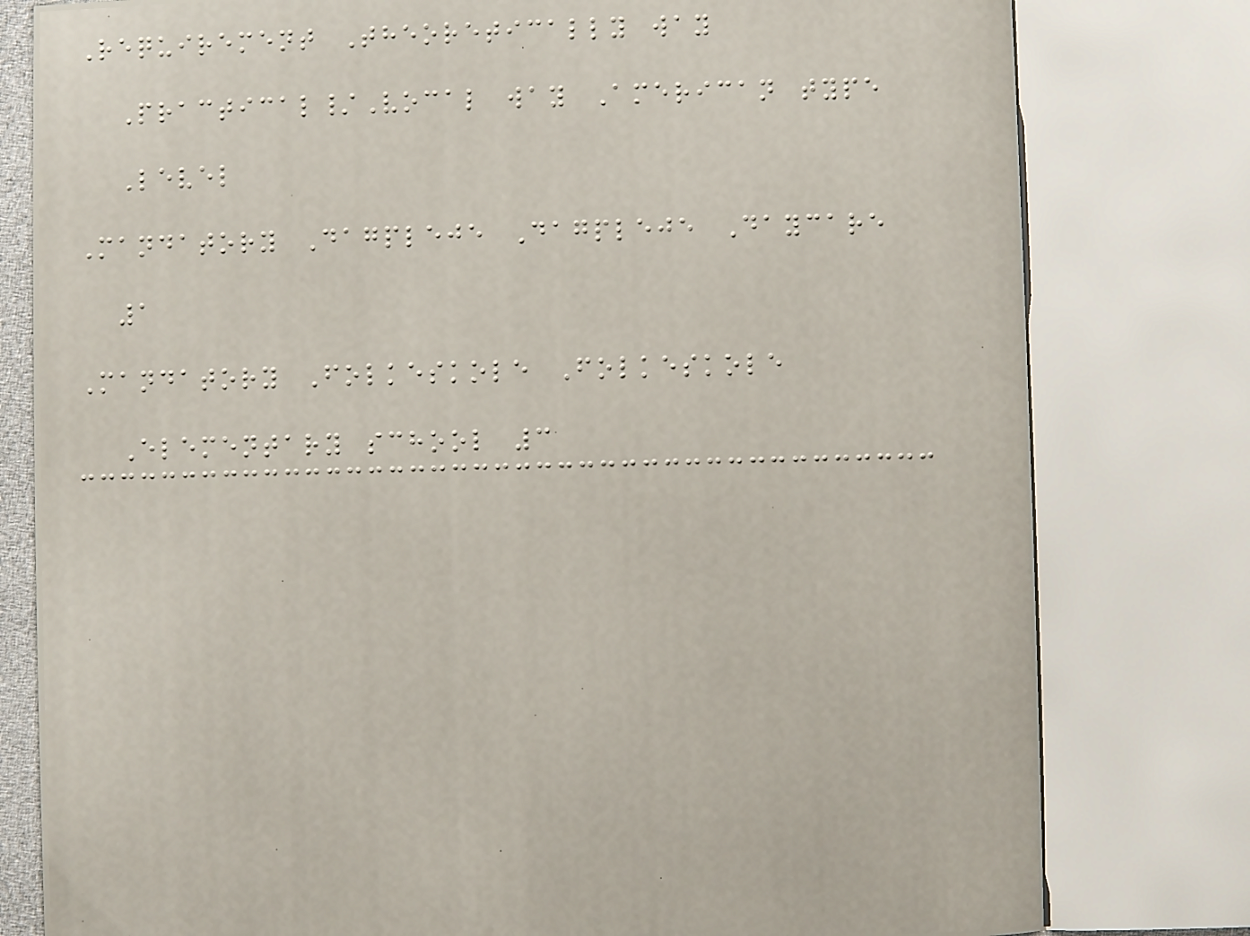Requirement Theoretically way
Practical/Vocal way American type
Level
Mandatory Dagpleje Dagpleje Daycare
1
Mandatory Folkeskole Folkeskole
Elementary school 3
